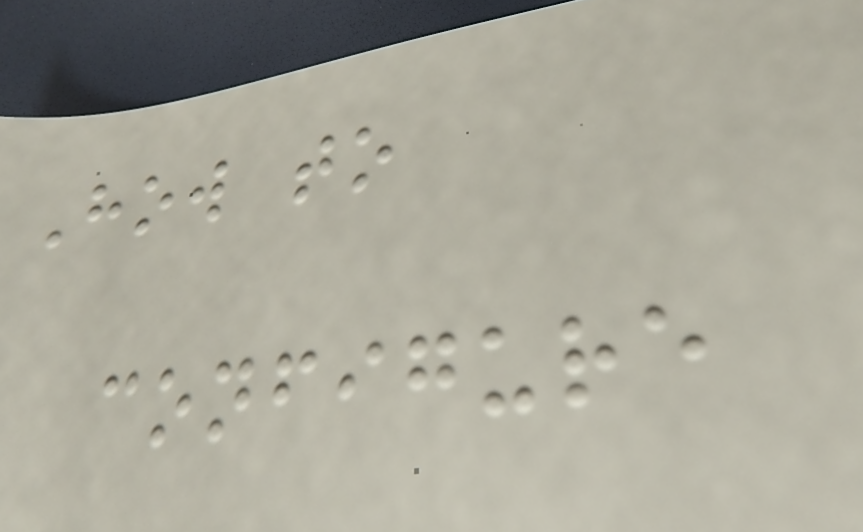How to
configure
